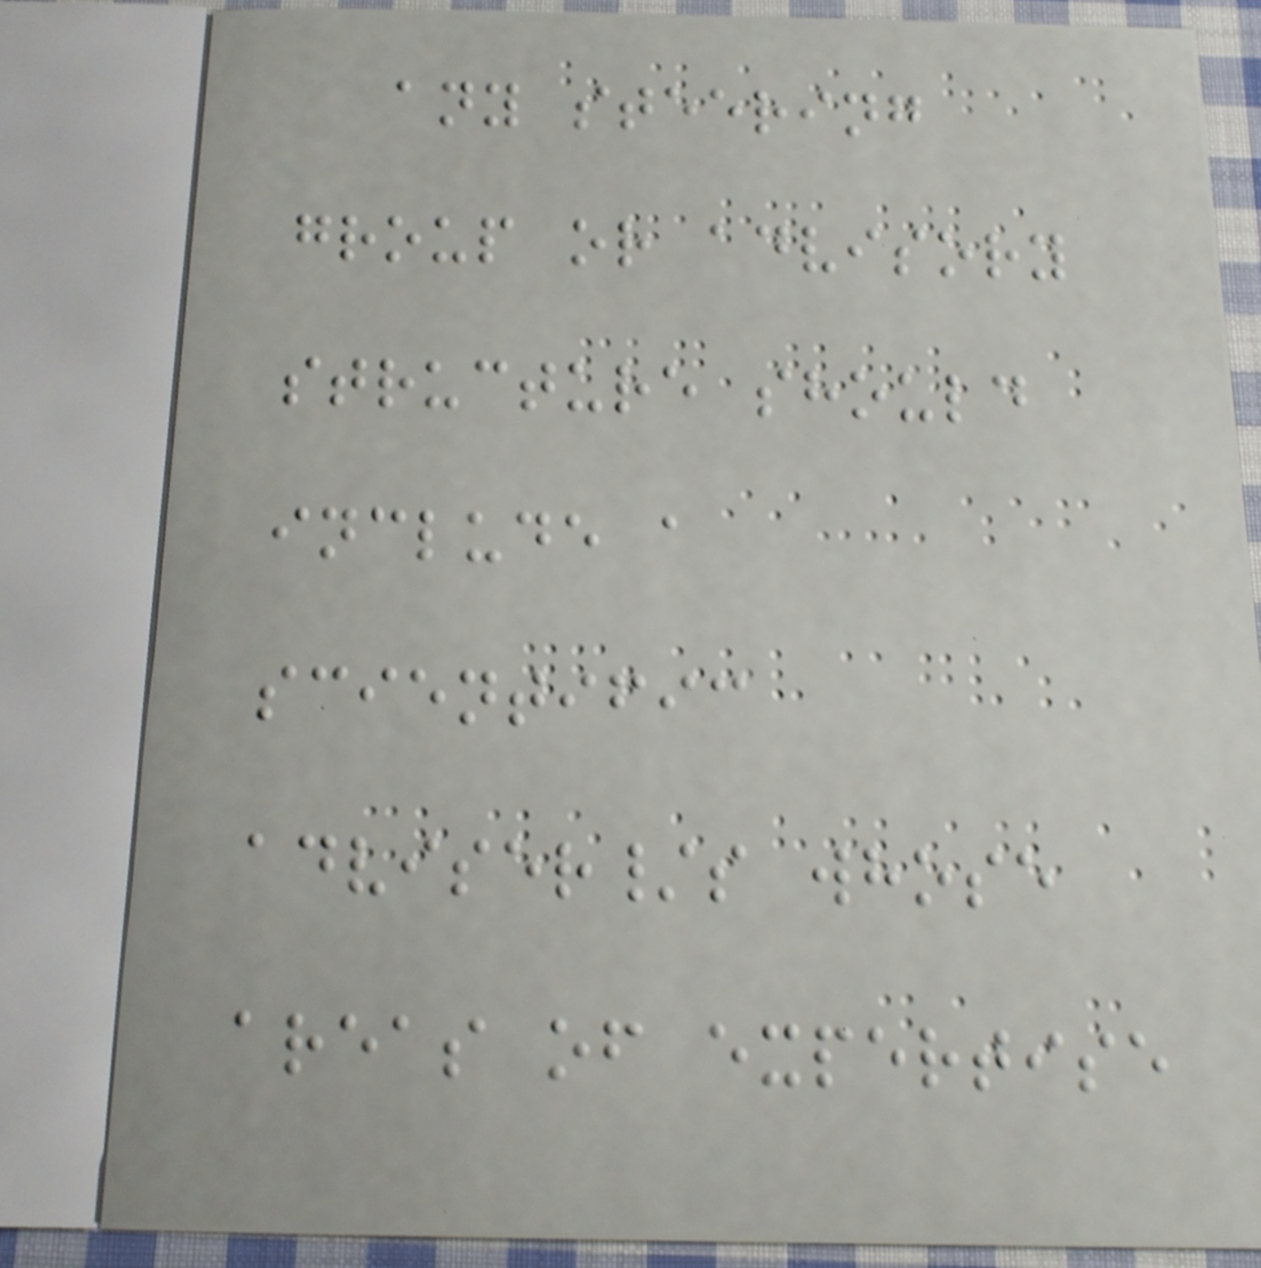any steering
group or advisory
structure should
include a
scientific
adviser/s whose
areas of expertise
